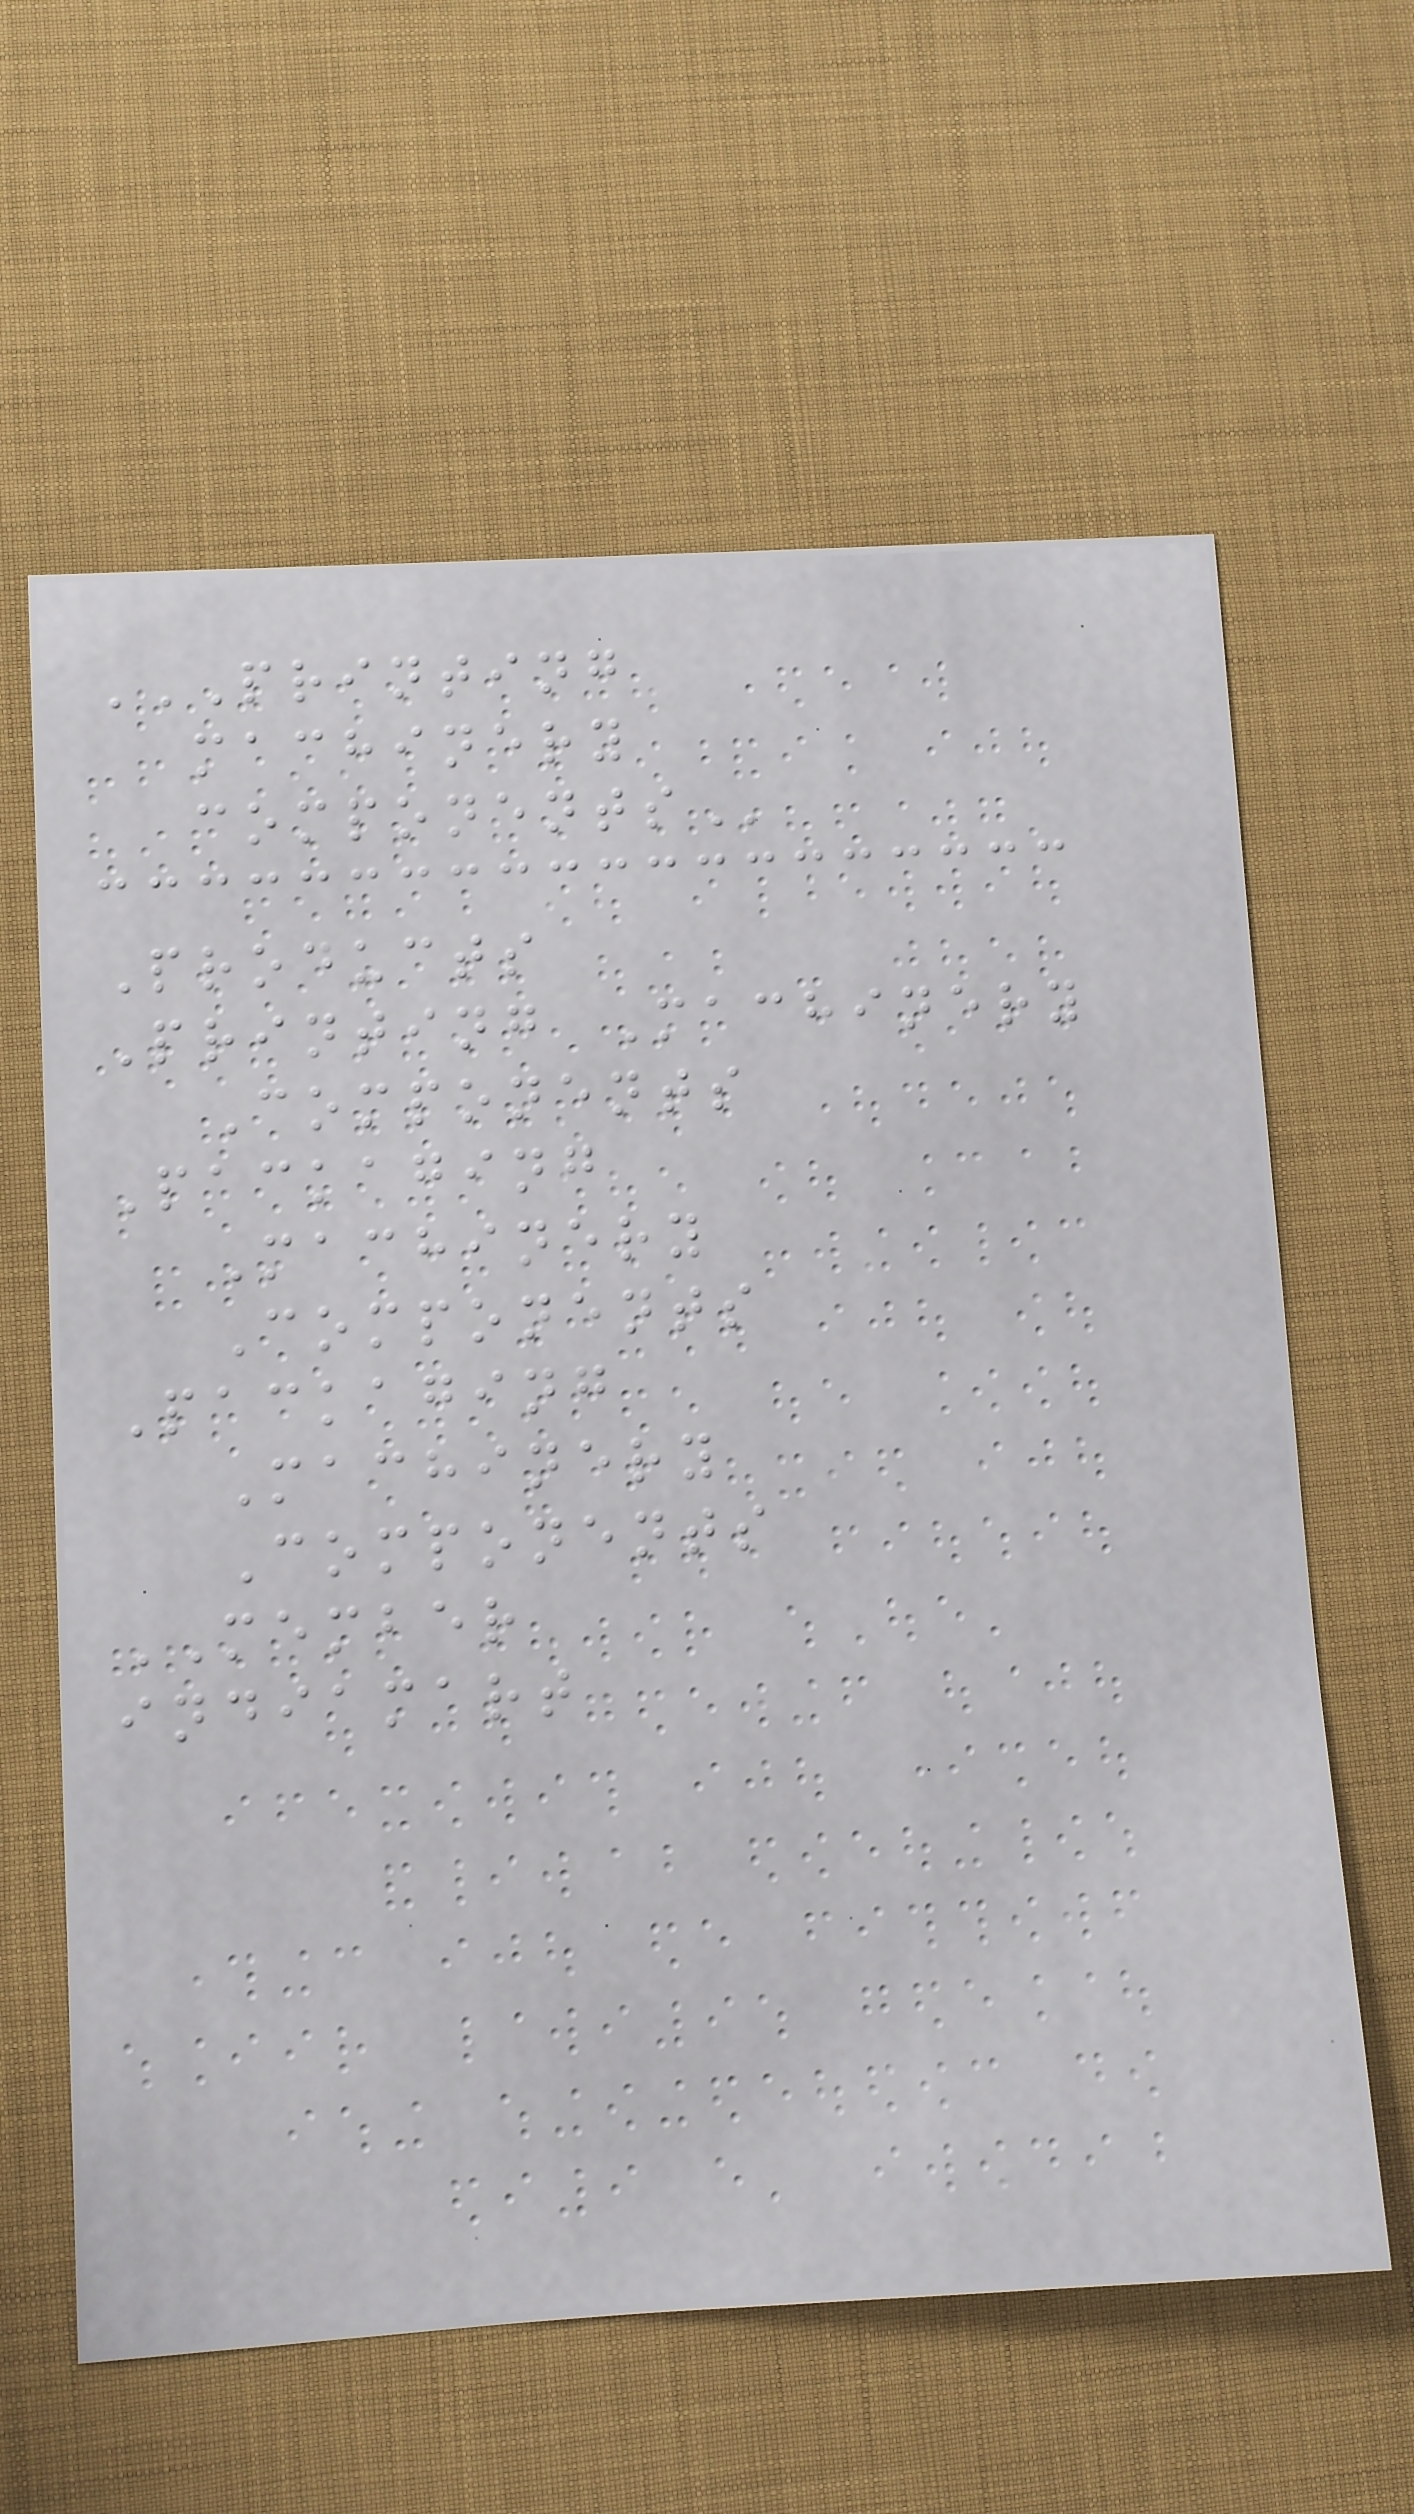PRINTING
MACHINERY
COMPONENTS
Products
Printing Machinery
Components
Packaging
Machinery
Components
Packaging
Machinery
Components
MEMBER
indiamart
